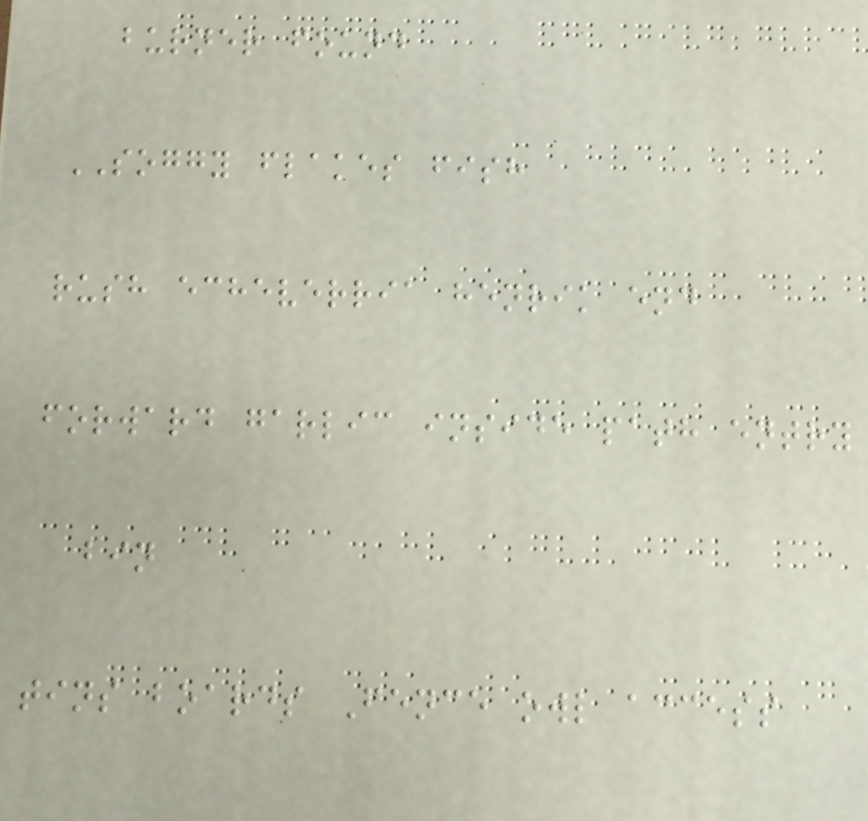burner found
SOGGY flakes fish
rush echeverria henrik end
forward garlic inside path entry
bin
tins boards Fence owl access
